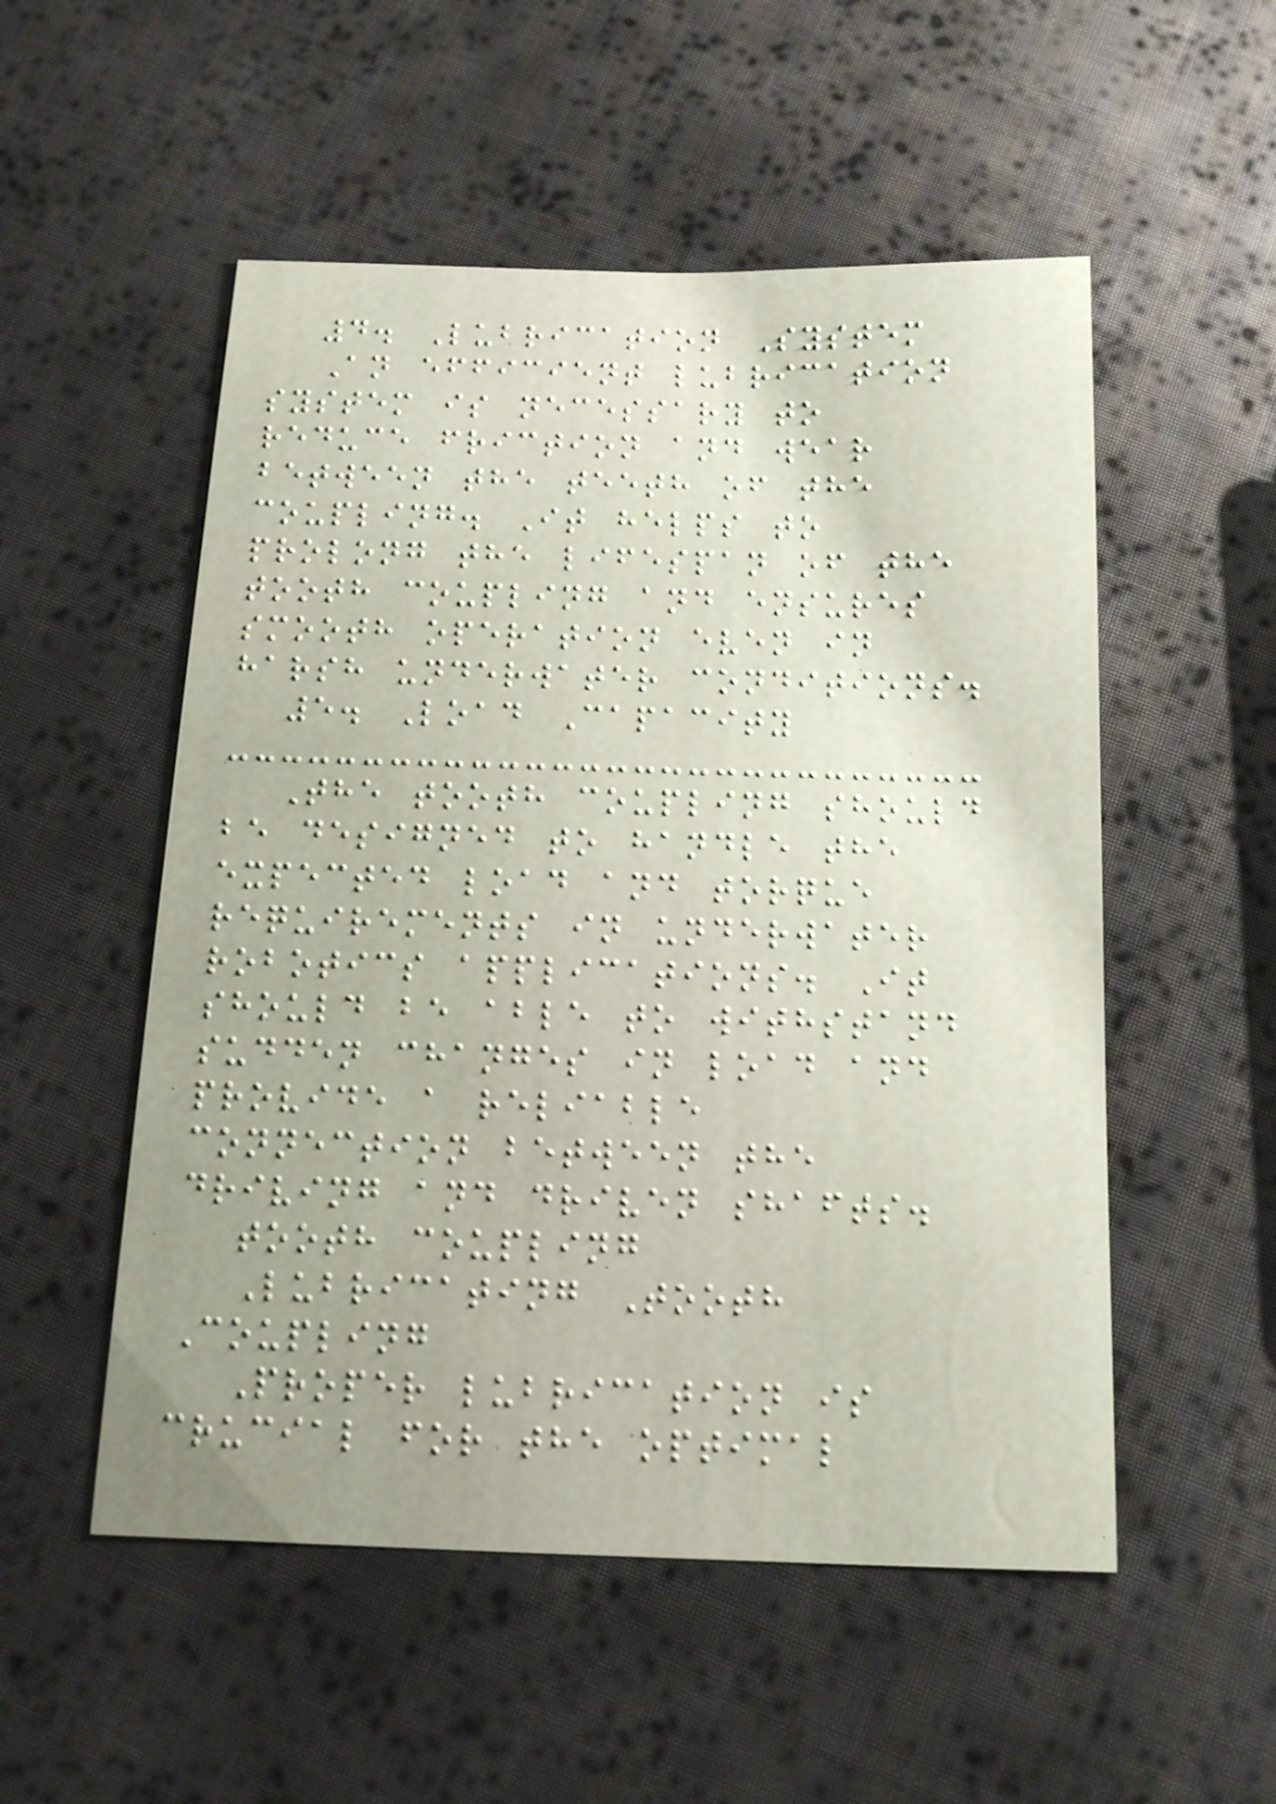4. Lubrication System
An efficient lubrication
system is necessary to
reduce friction and wear
between the teeth of the
coupling. It helps to
prolong the lifespan of the
tooth coupling and ensures
smooth operation even in
harsh underwater conditions.
5. Load Capacity
The tooth coupling should
be designed to handle the
expected load and torque
requirements in underwater
robotics applications. It
should be able to withstand
sudden changes in load and
provide a reliable
connection between the
driving and driven shafts.
tooth coupling
Lubricating Tooth
Coupling
Proper lubrication is
crucial for the optimal
